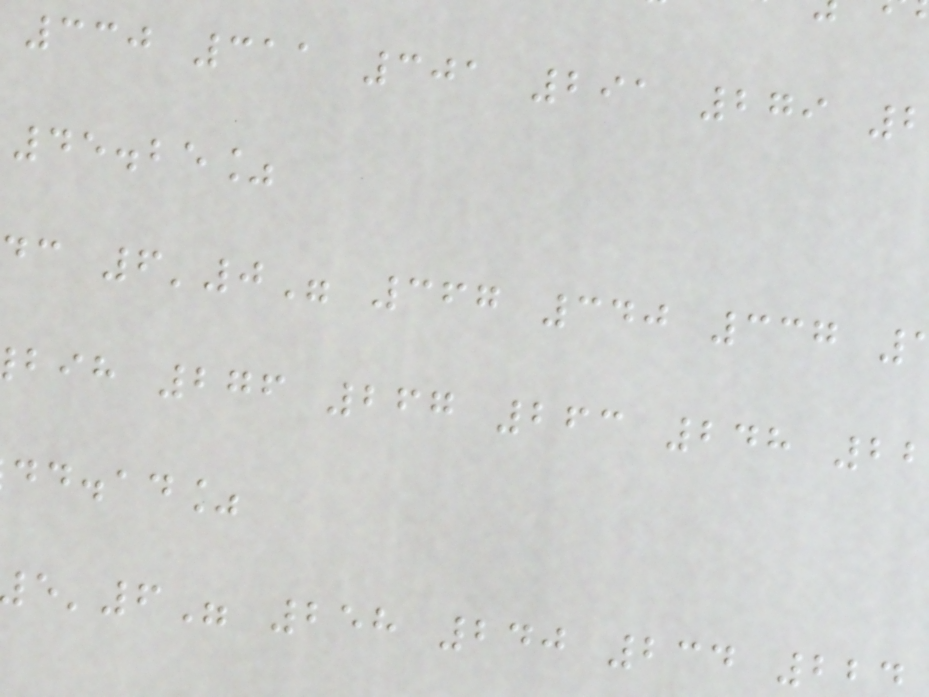330 311 301 291 279 2
45.25%
dc 6'0" 367 340 337
bih 276 267 263 248 22
dd.ad%
'6" 258 240 234 22
